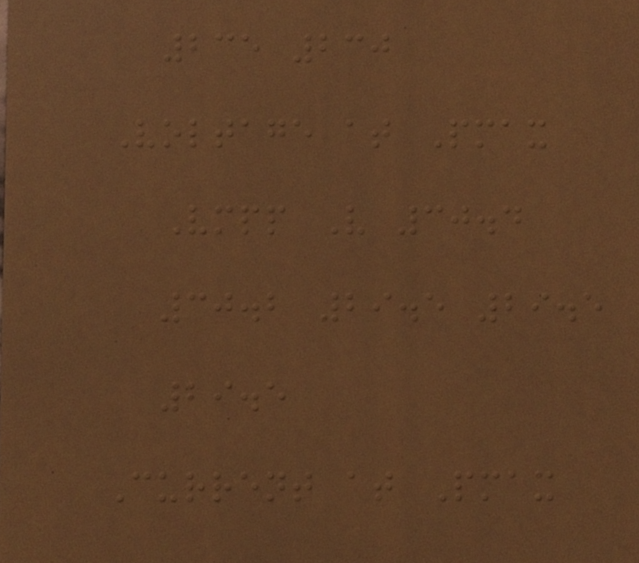235 230
Voltage at Pmax
Vmpp V 30.4
30.2 29.5 29.5
29.5
Current at Pmax
